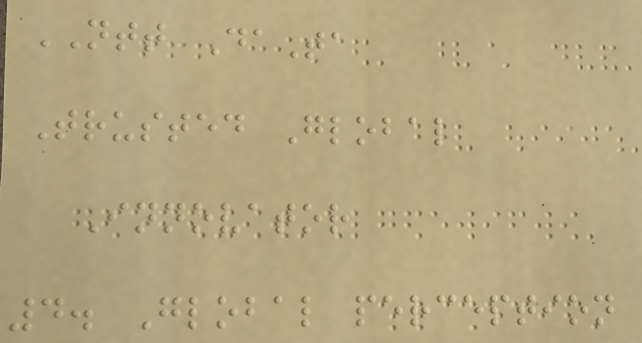NTT DaTa
Trusted Global
Innovator
4. Global perception
